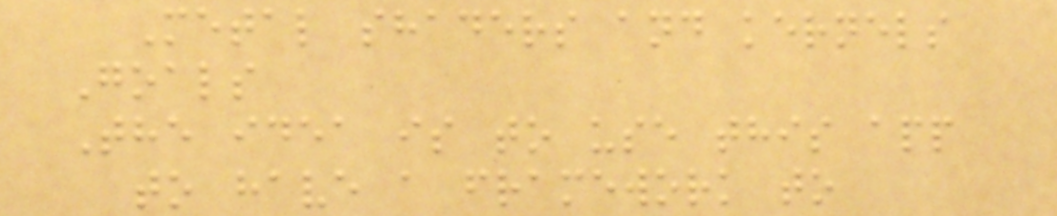Metal shaders and kernels
Goals
The idea is to use this app
to have a framework to
